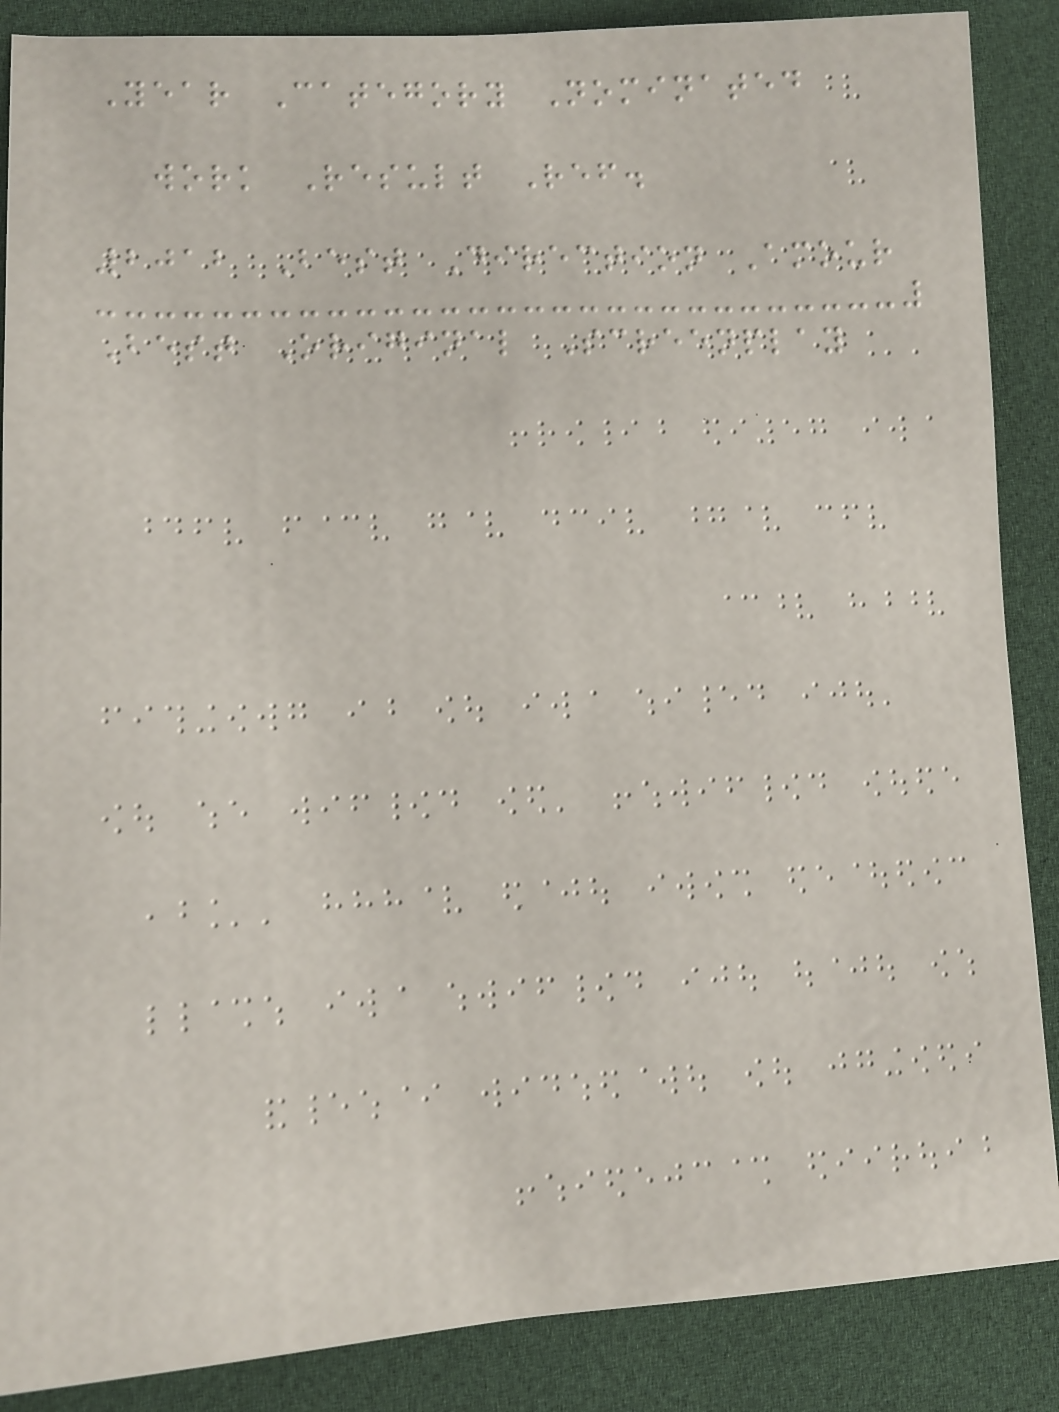Year Category Nominated
work Result Ref.
2012 Best Direction Amour
Best Original Screenplay
